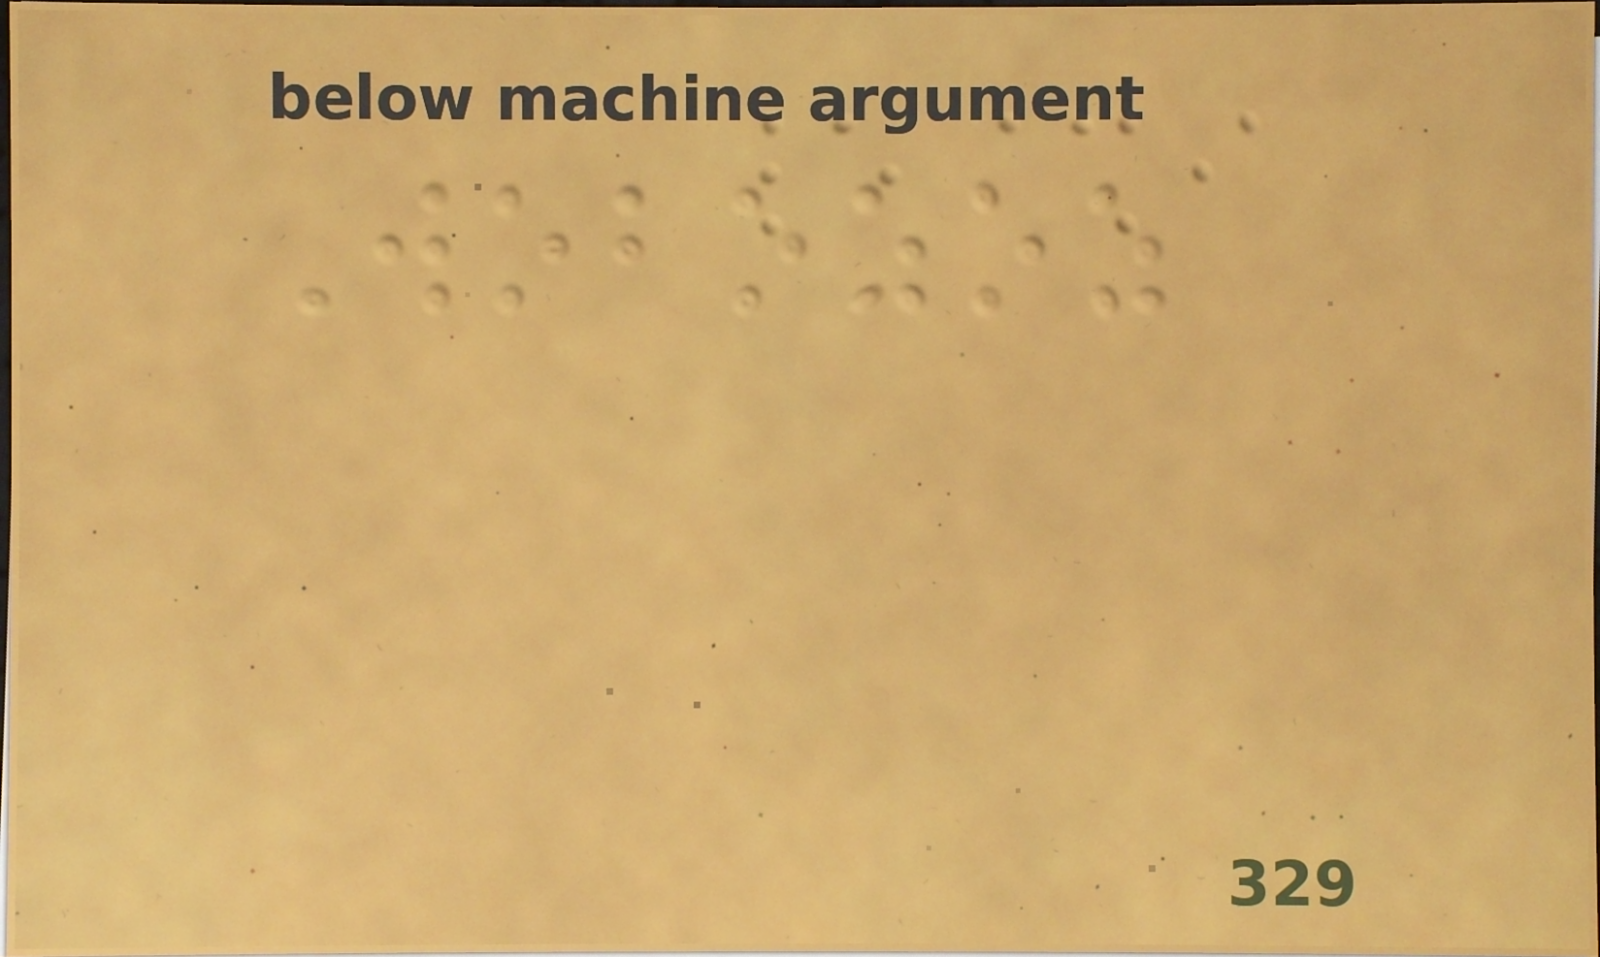Wobozoz
